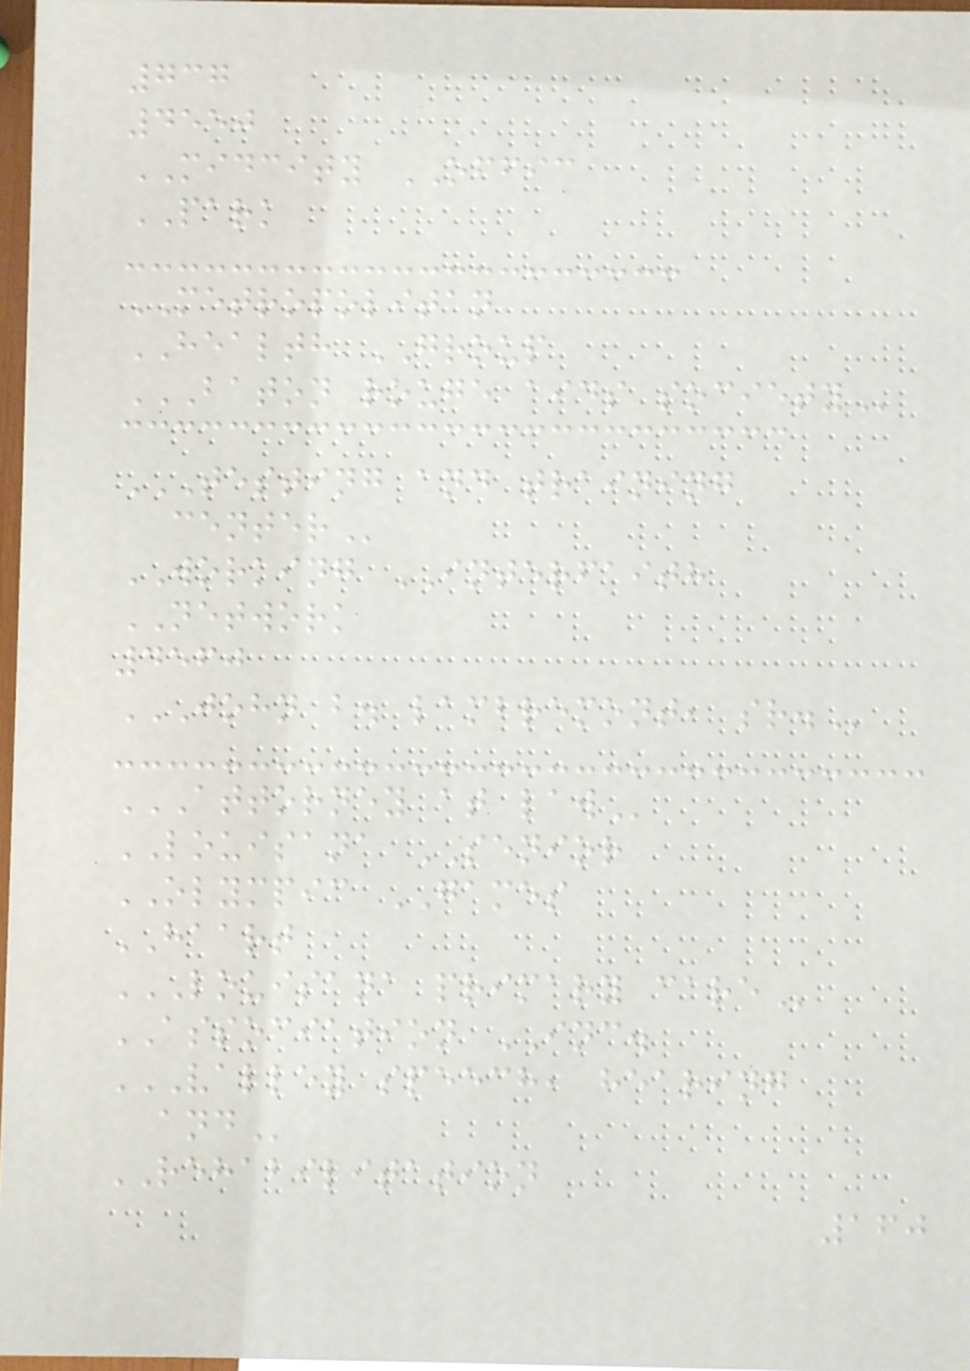737
4550
MIDCITY OFFIC
PARK
METROPOLITAN
HEALTH GROUP
BATON ROUGE AIDS SOCIETY
TESTING AND TRAINING
CENTER
WORKING INTERFAITH
NETWORK
4560
JOHN B. LAMBREMONT, SR.
ATTORNEY AT LAW
LOUISANA SENIOR
OLYMPIC GAMES
HAART
LOUISANA PRIMARY CARE
ASSOCIATION INC.
VALLEY SPEECH, HEARING
AND
REHABILITATION
160
